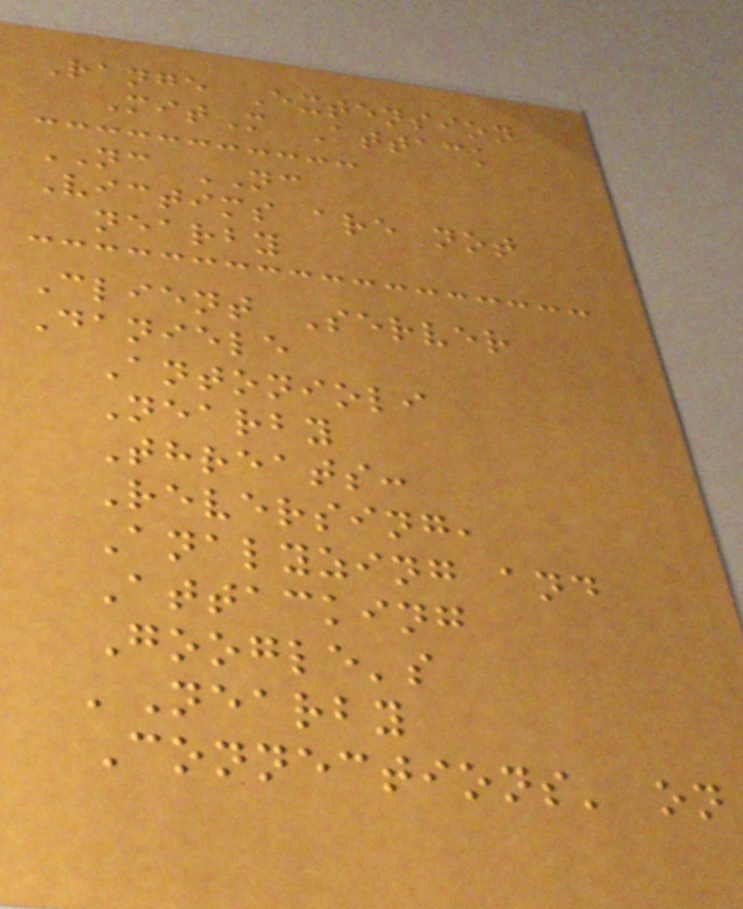Range Extension
MitM Attack
NC NC
Victims are not
nearby
Client Server
Daniele
Antonioli
Nearby
Threats:
Reversing,
Analyzing and
Attacking
Google's
'Nearby
Connections' on
